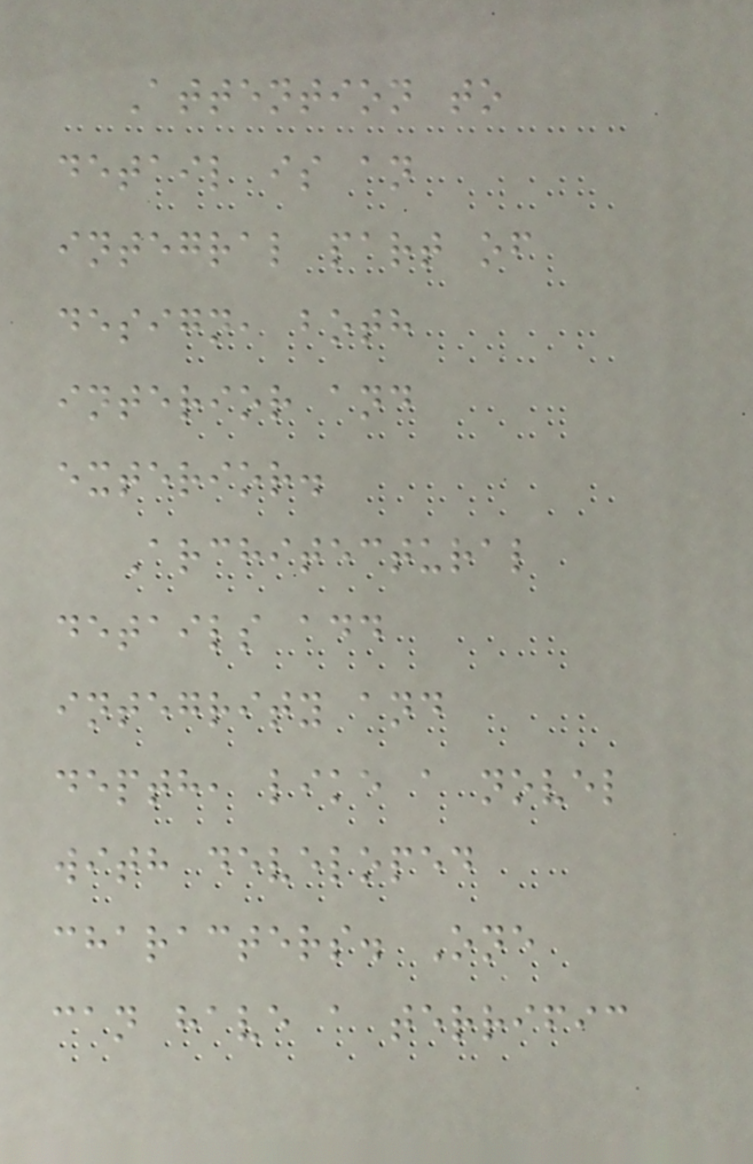Attention to
detail is an
integral part of
design, both
interior and
exterior.
Architectural
details add
integrity and
depth, like a novel
with developed
characters. One
can have a terrific
